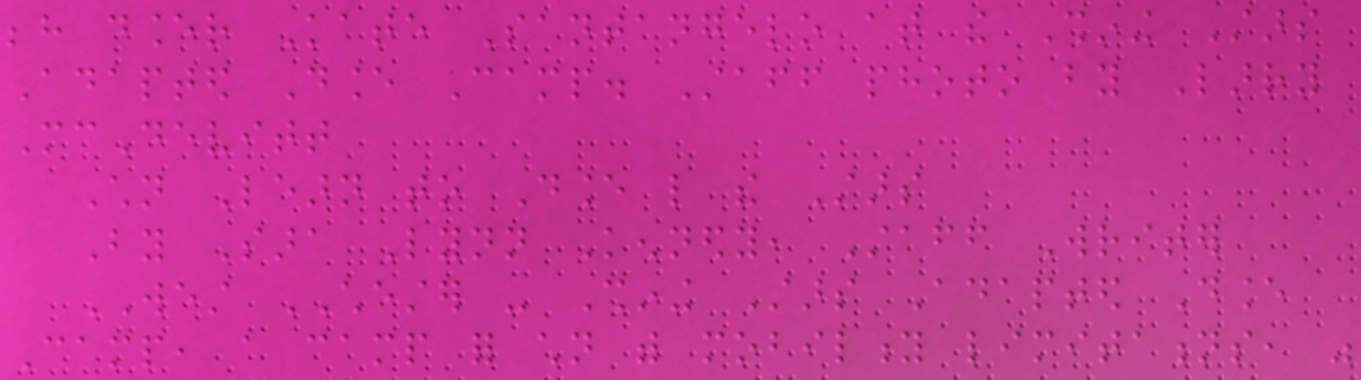behind dancer Kate Santangelo at the Shining Stars
Adapted Dance Camp. Staff photo by Larry
McDevitt
Children Learn to Dance like the Stars
By Sara Lynn Kennedy, Staff Writer
WEST CHESTER - Shining Stars Adapted Dance
Camp, a camp for children with mobility limitations, was
